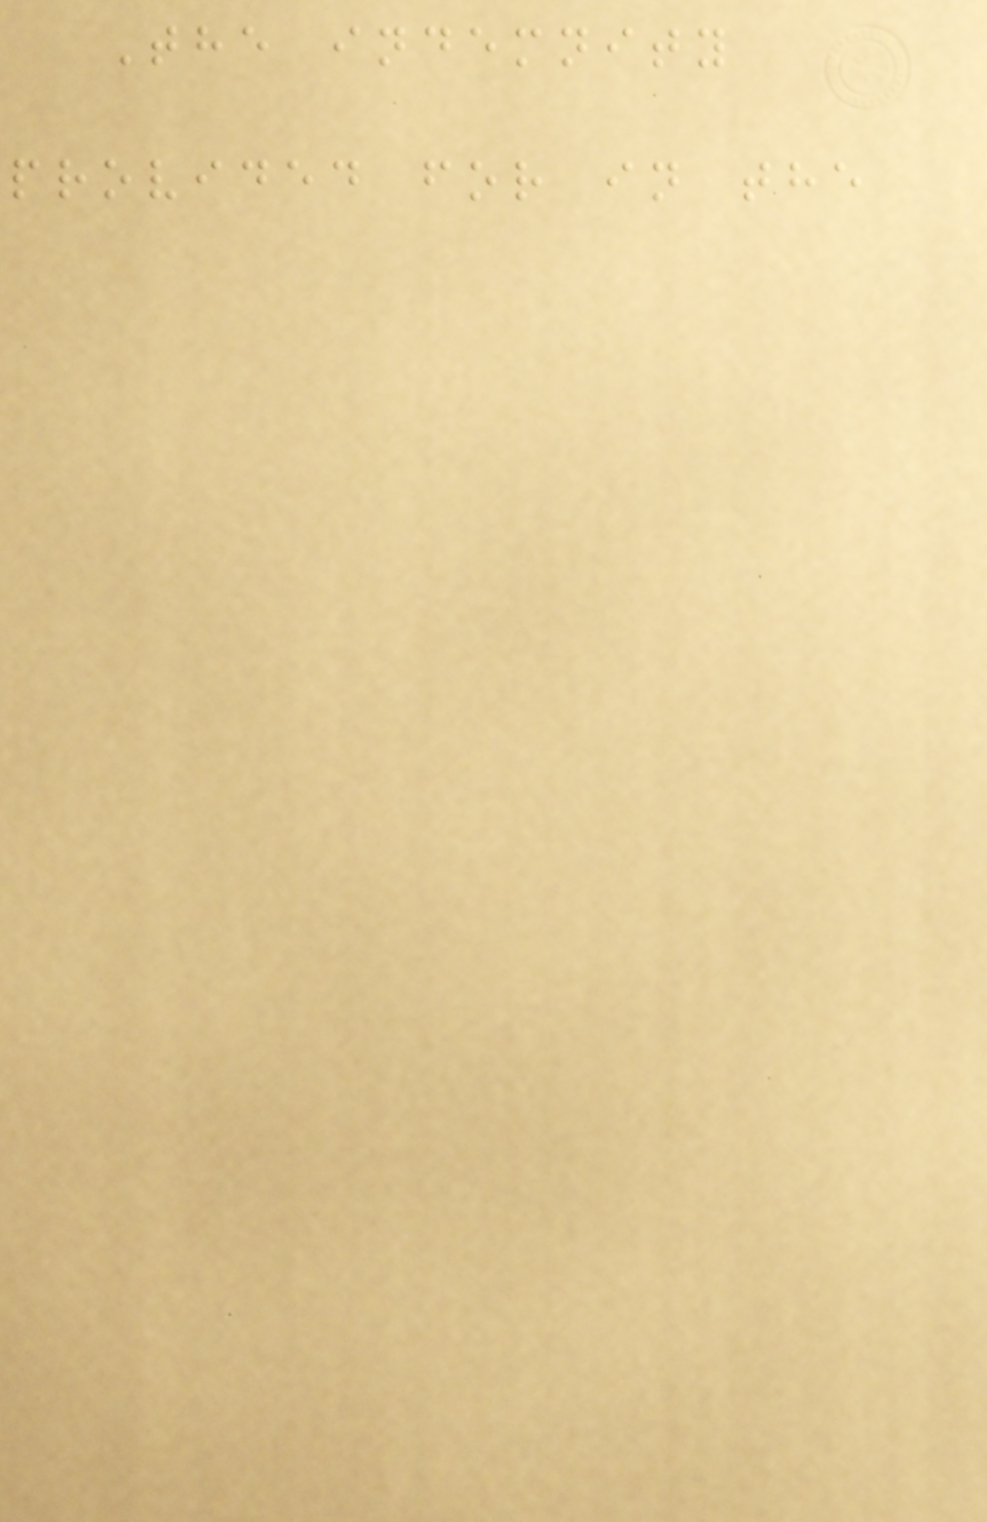The indemnity
provided for in the
